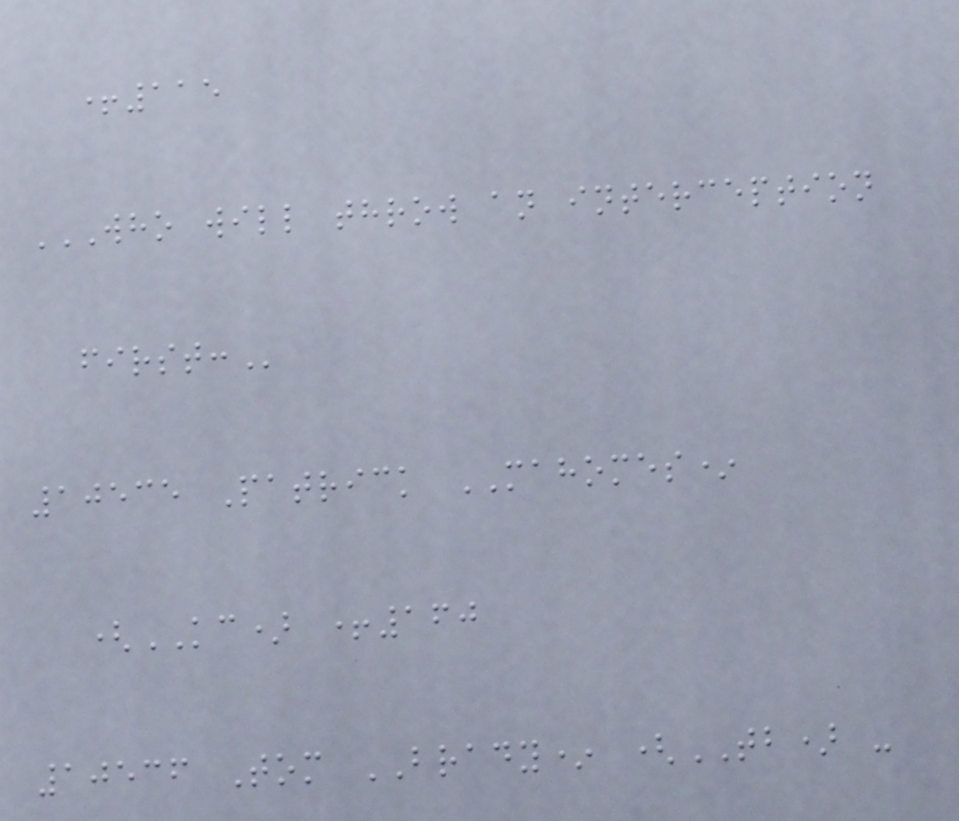+115
WHO WILL THROW AN INTERCEPTION
FIRST:
10535 Patrick MAHOMES*
(KC) +160
10536 Tom BRADY* (TB) -
